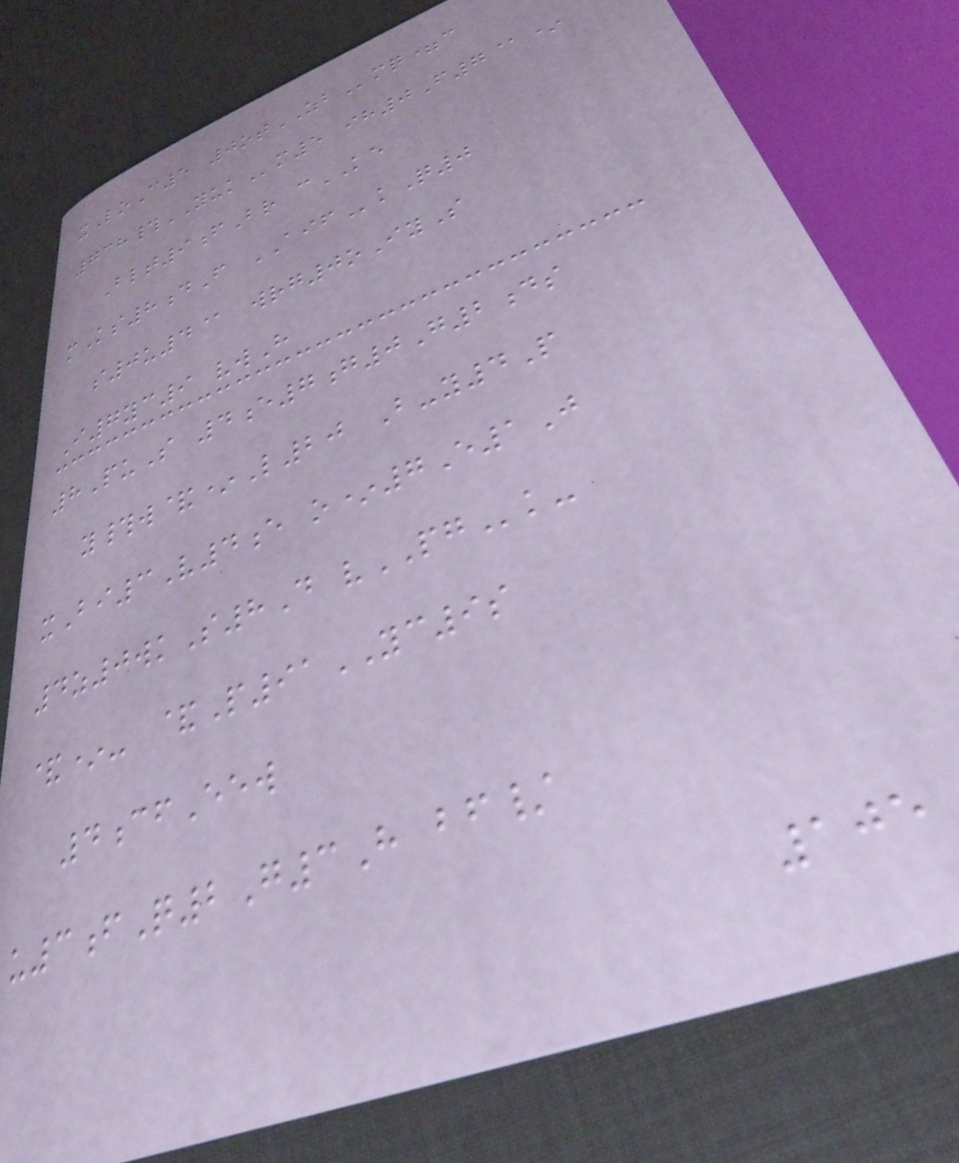xLoC5 0otZBmq=c
738#YUKm5 ih0F7@*
Blt9fBr cKE
mKs8dF AIFkQ0
s0u4@ wrg0oIyS
I7yc9 vwH
8PuS 4e7g0G2ds
y#w&*L20 B-y4P
xBi3V4e o*7E1J
4z0wkS8D vPGk-
&*- &P91YC9s
4cfEew
u3fQ2G3H bf/
105
